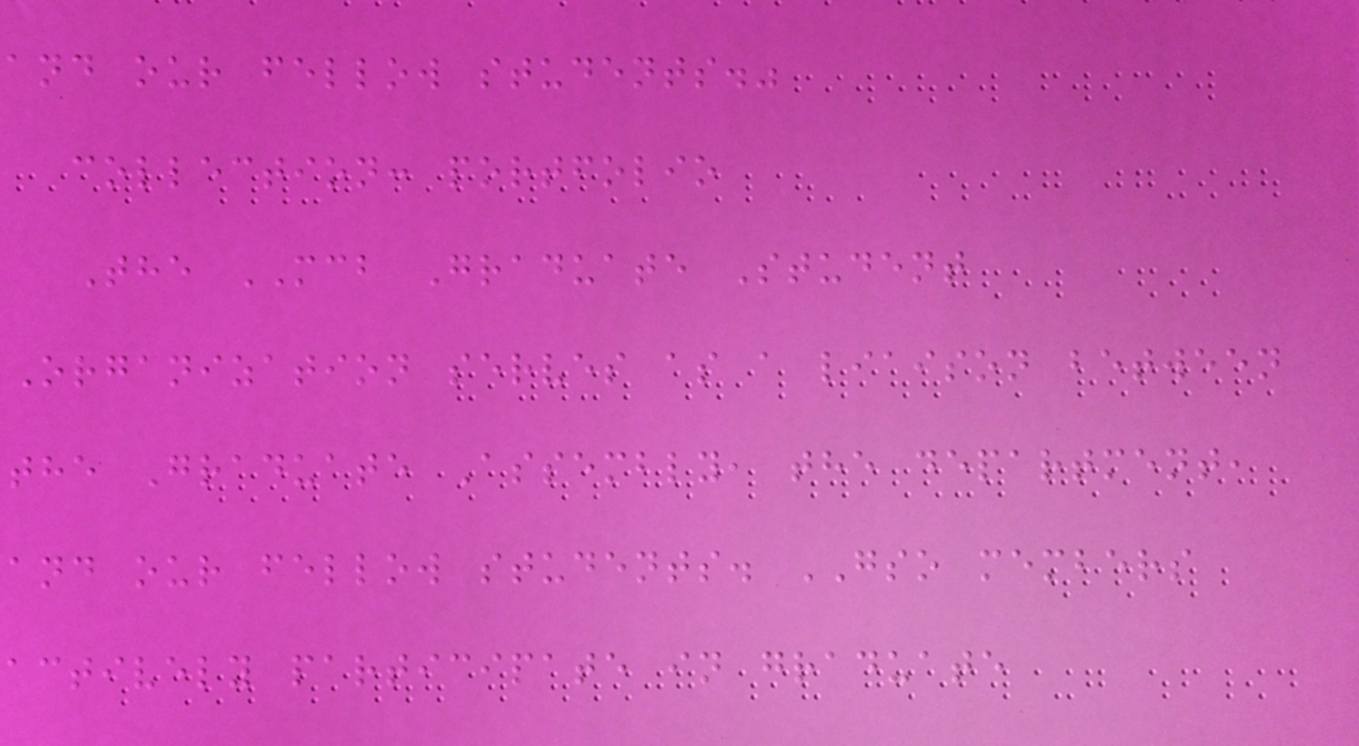and our fellow students."
collection: portfolio
The MCB Graduate Student
Organization serves as a liaison between
the Graduate Assembly, the department,
and our fellow students. GSO members
actively participate in graduate
